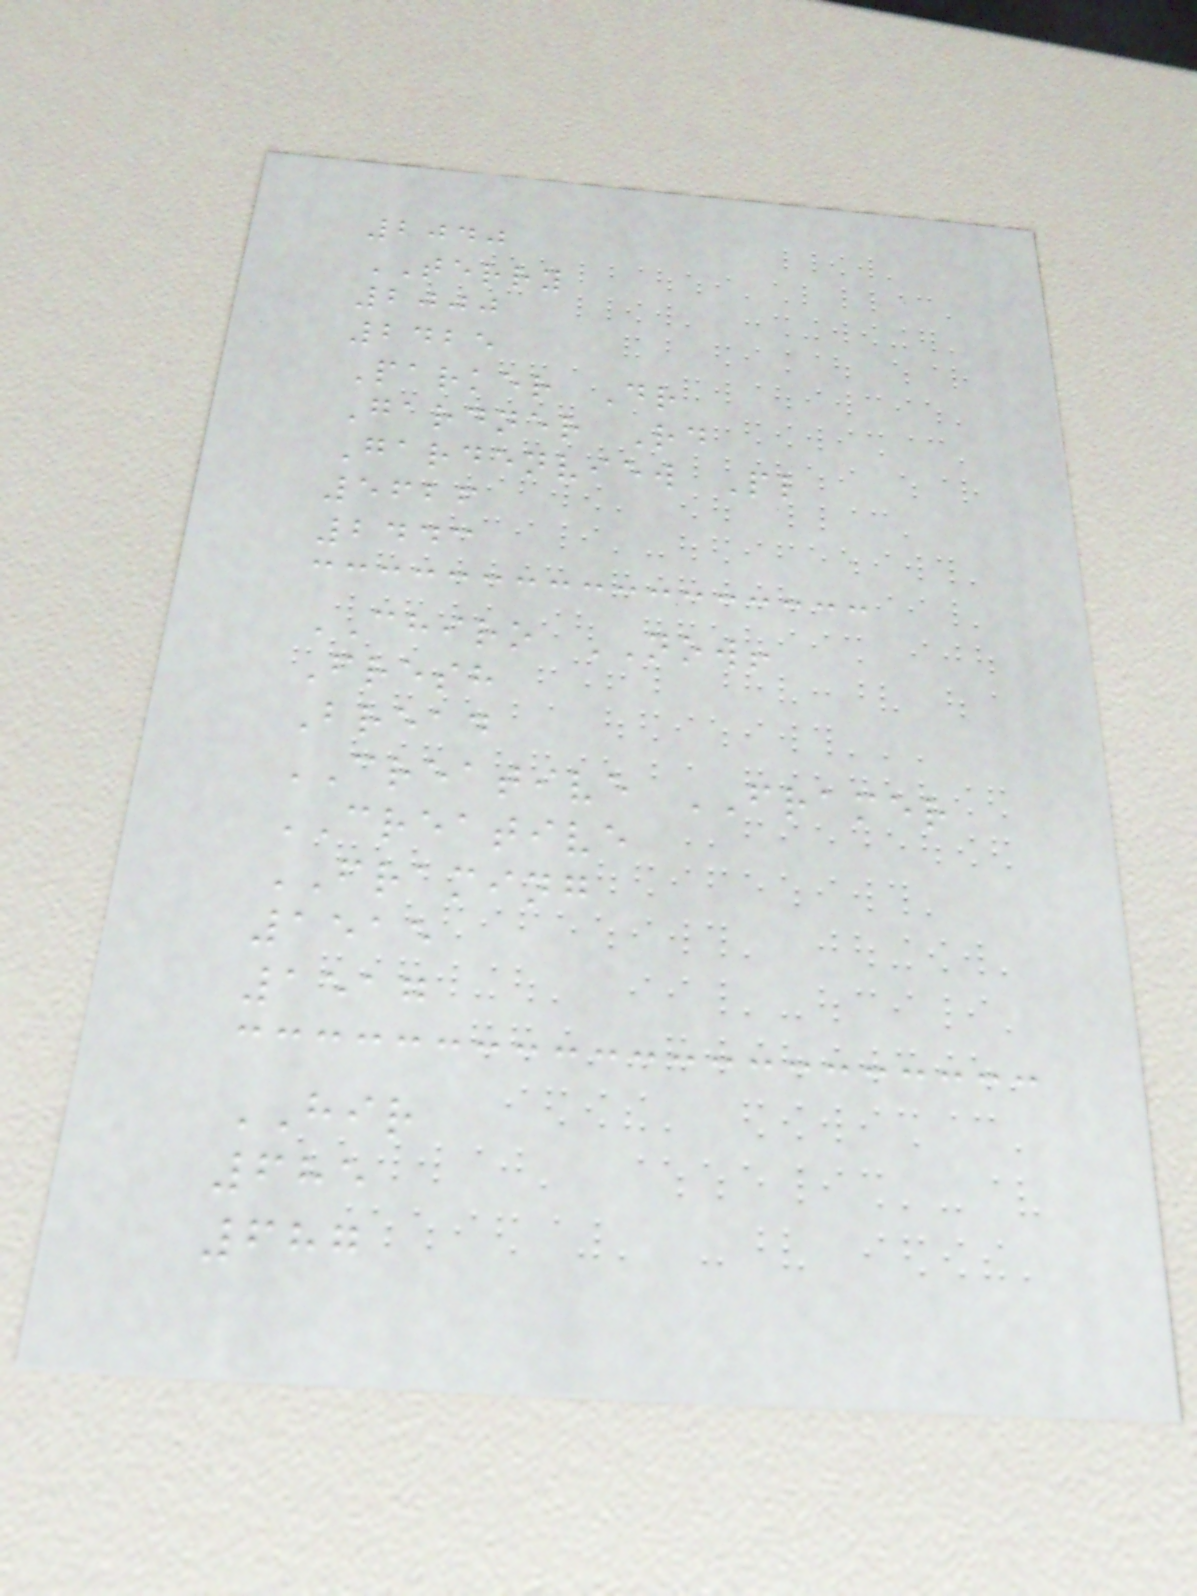2040
TERRY
2000
2425
Parker Dr
Gardner Rd
Gardenview Pl
5626
2443
CHIRO NOW!
Fresh
Bread
CREATIVE FRAMER
CREATIVE
FRAMING
1515
1517
HIR
685
687
